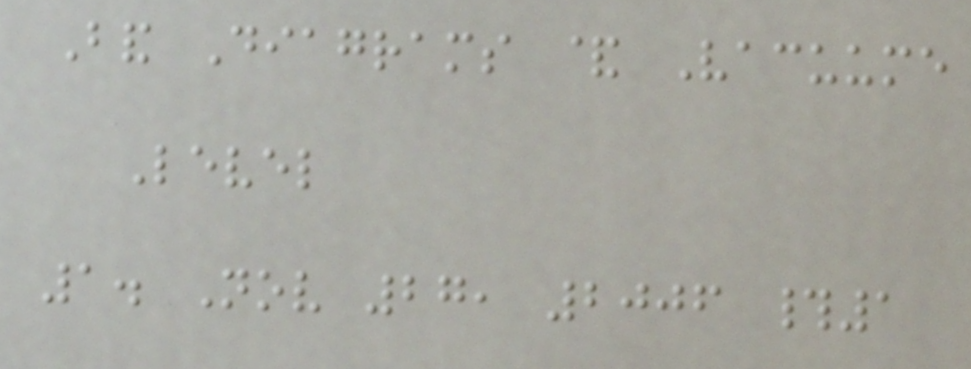Band Diagrams & Vacuume
Level
1. Nov 27, 2006 #1
